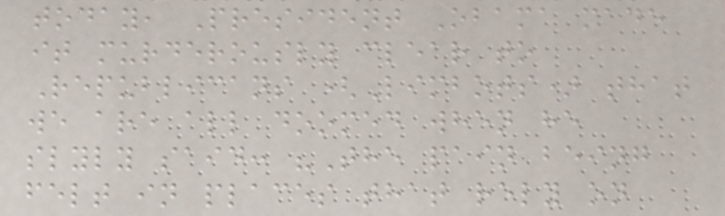today, President Obama made
it murderously clear to
Republicans (Limbots) that
we are all doomed when he
slyly said: "The pain being
felt in places that rely on
